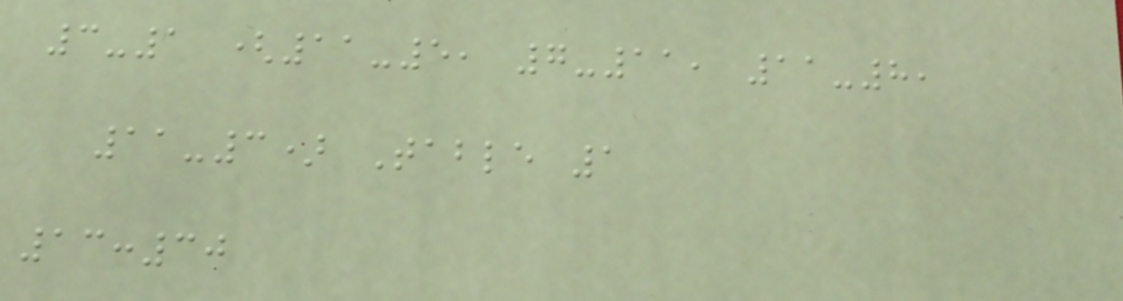3-1 (11-5, 7-11, 11-8,
11-3) Table 1
13:30
